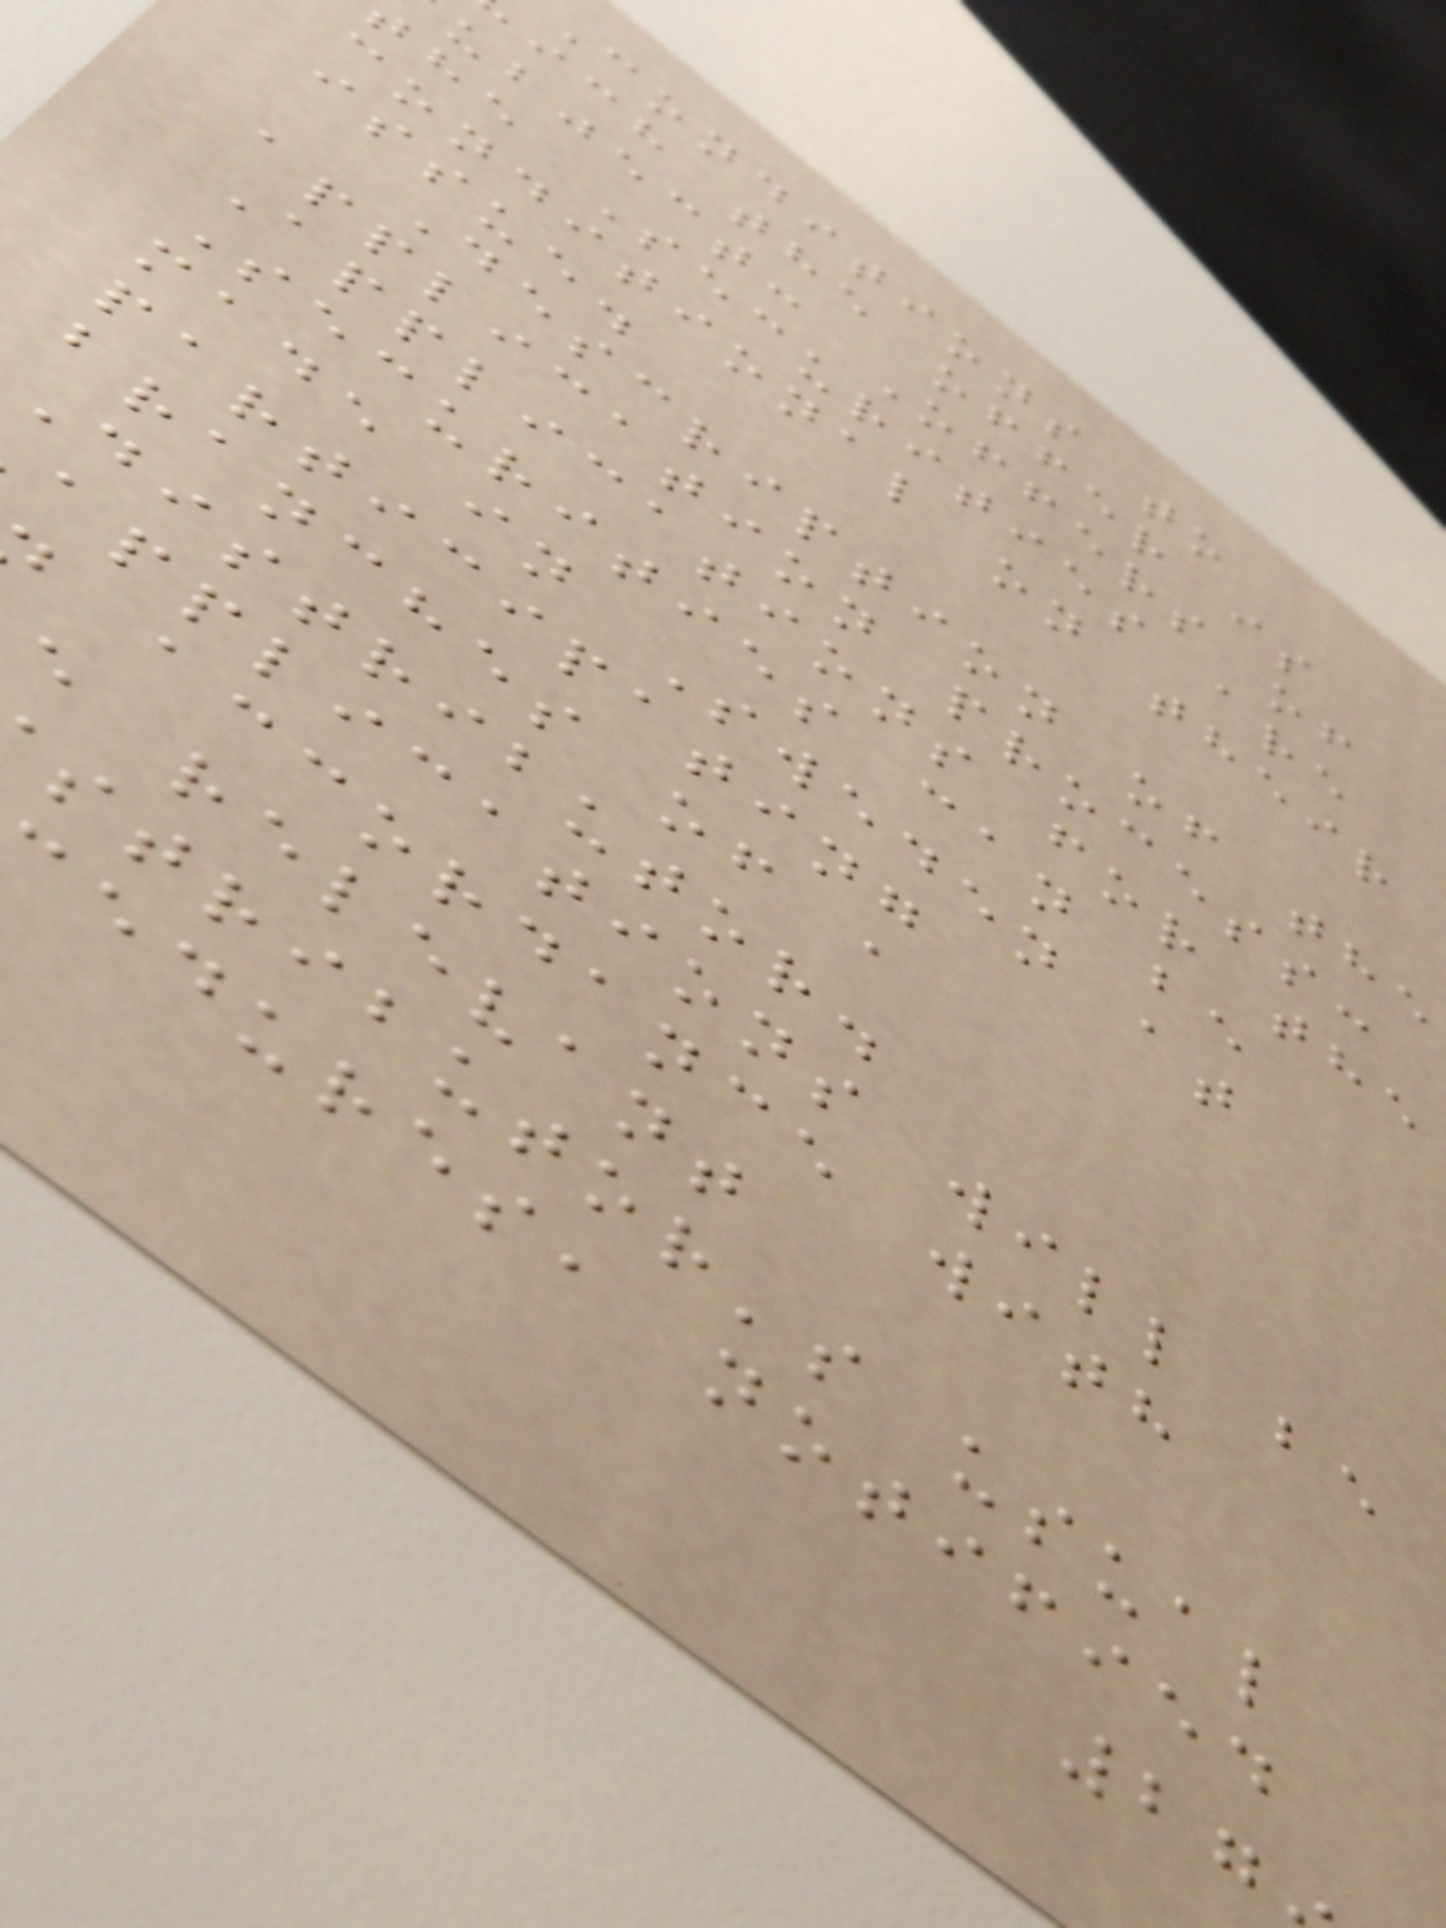Conditions to
ich the offer is
ubject: Offers of
he Securities are
conditional on their
issue.
Description of the
application process:
Applications for the
Securities can be
made in Sweden at
participating
branches of a
Distributor.
applications will be
accordance with
e relevant
stributor's usual
edures, notified
